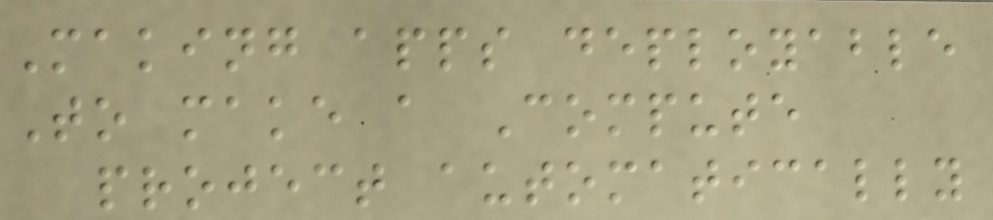Making apps deployable
To make a Compute
project automatically
